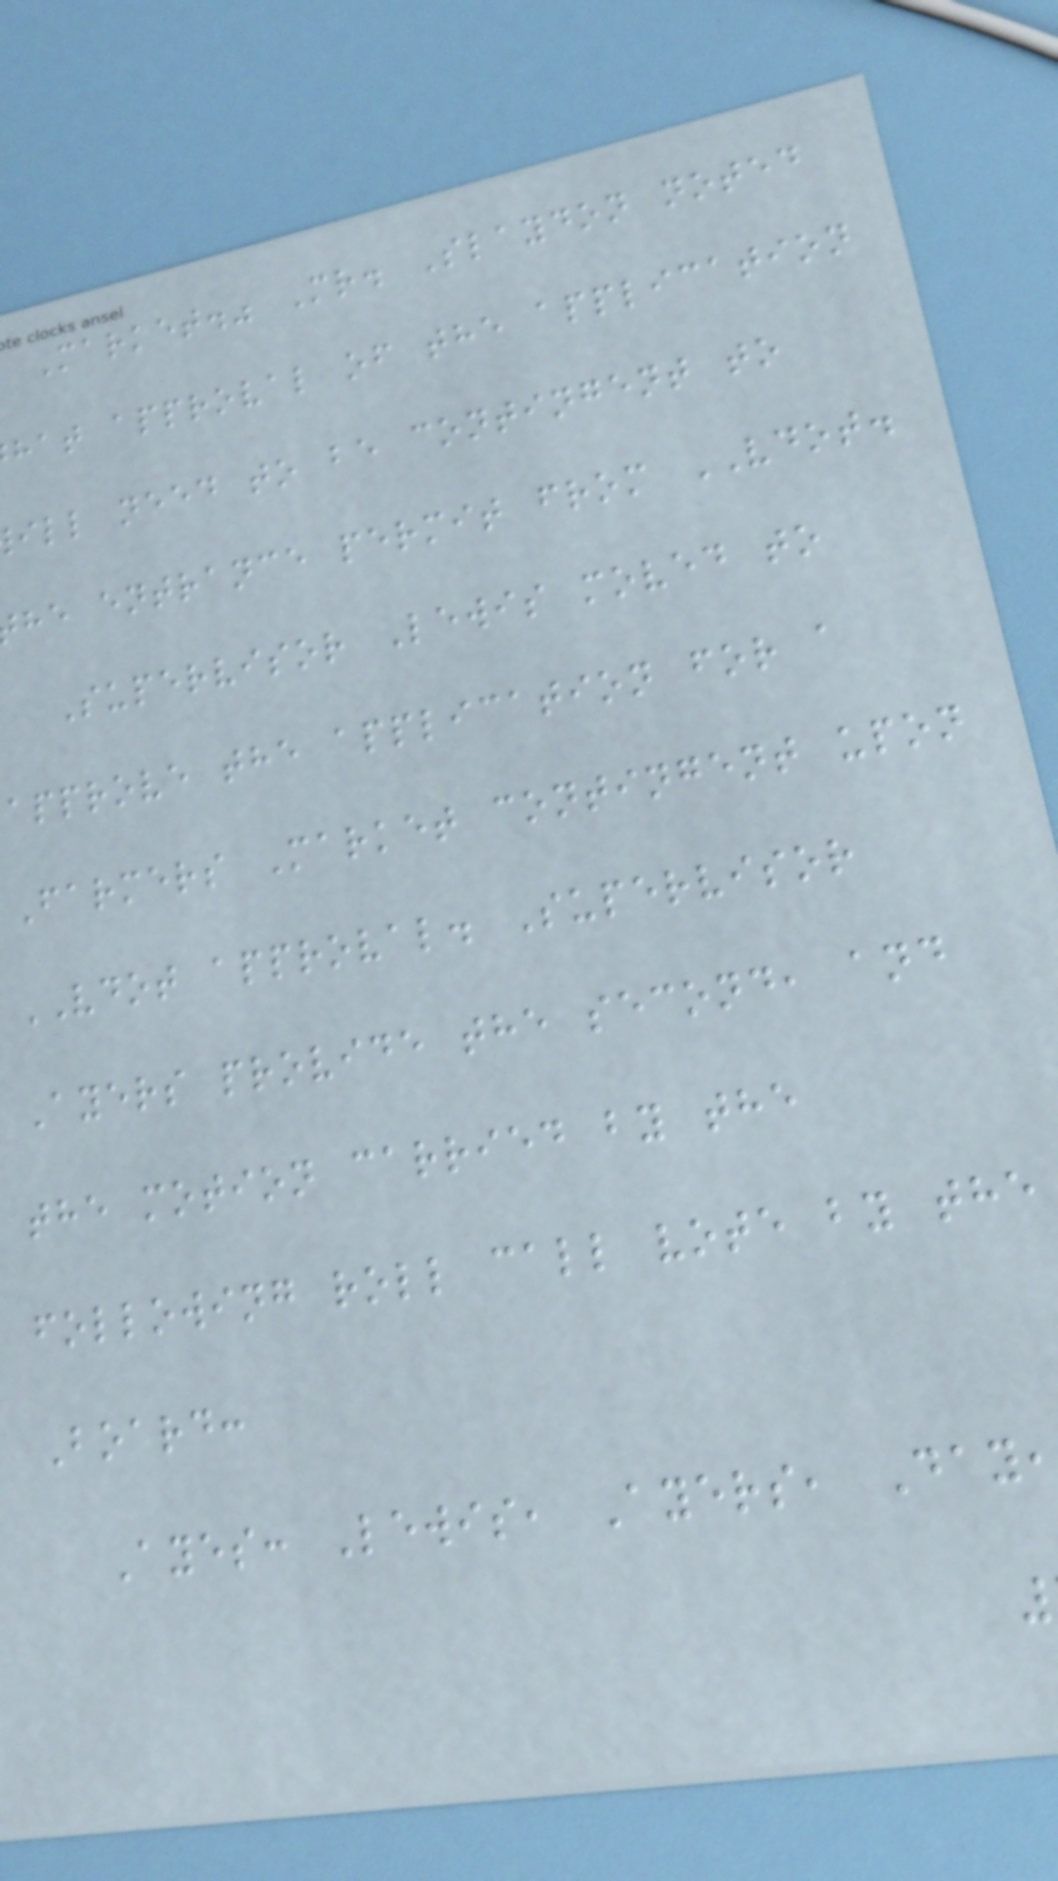Market." Mr. Slaydon noted
hat approval of the application
ill need to be contingent to
he entrance permit from VDOT.
Supervisor Lewis moved to
approve the application for a
Farmers Market contingent upon
VDOT approval. Supervisor
Ayers provide the second, and
the motion carried by the
following roll call vote by the
Board:
Ayes: Lewis, Ayers, Day
